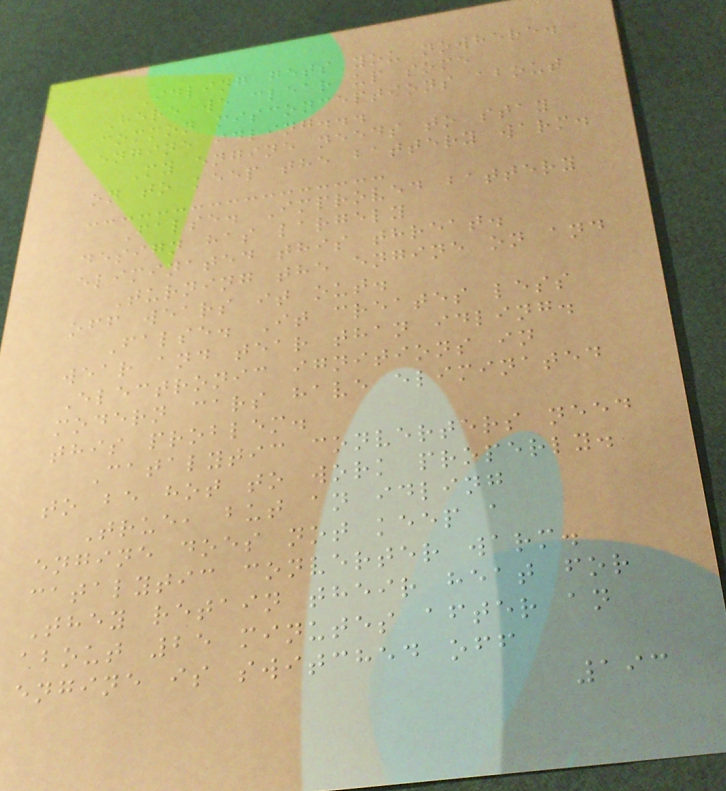Idling gets you nowhere.
Here we clear up some
common misconceptions about
engine idling...
My engine needs to stay
on to keep the battery warm.
False. Improved battery
design has largely
eliminated this threat.
Turning the engine on and
off wears it out.
False. It creates less
wear and tear than idling.
Electronic ignitions in
modern cars have eliminated
this problem.
Catalytic converters need
to be hot to work properly.
True, but an idling
engine does not keep a
catalytic converter warm.
They retain their heat for
about 25 minutes after an
engine is switched off
193
